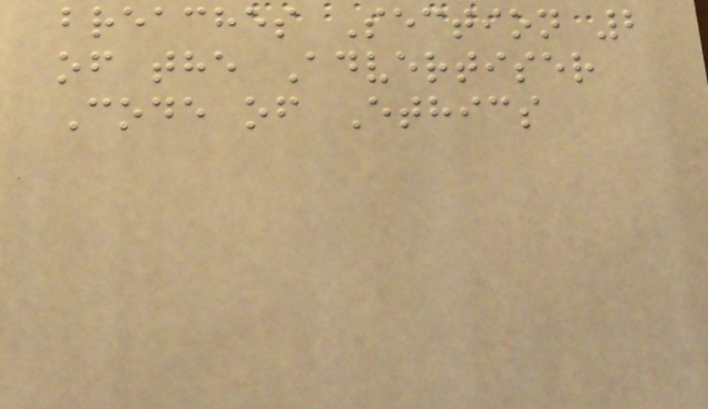breaches Section 2
of the Advertiser
Code of Ethics
